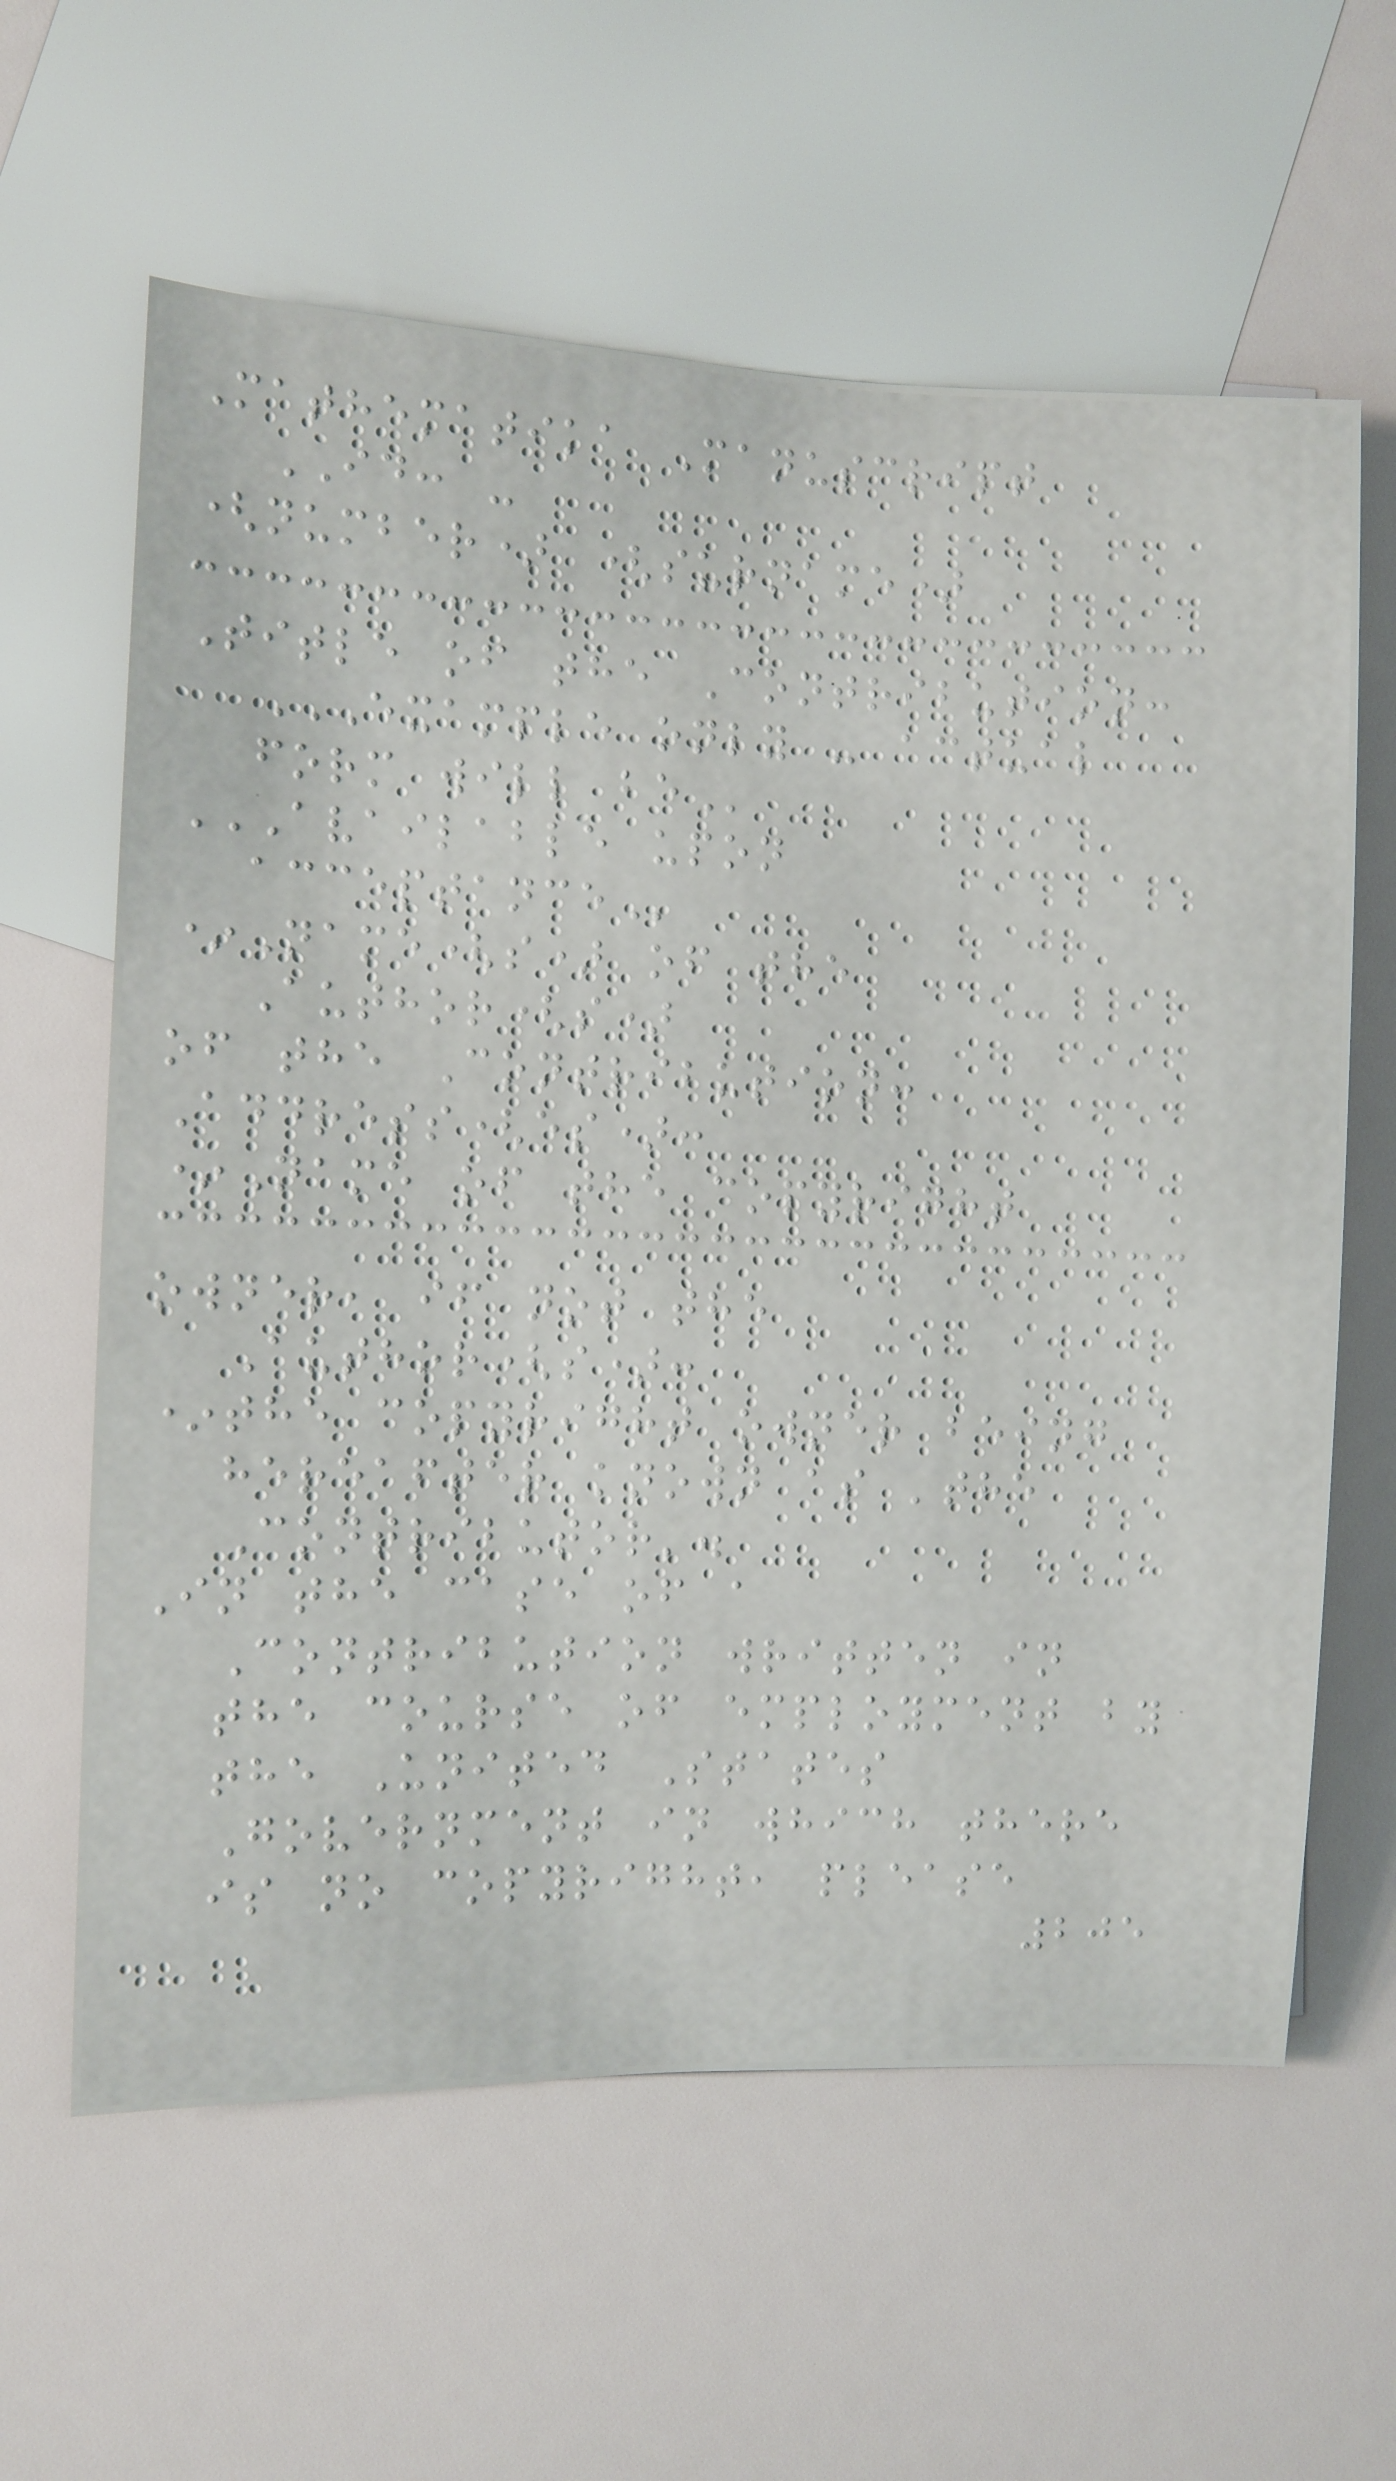Mathematika Manuscript
ID: -
(number) (surname)
Title of the Contribution:
EXAMPLE ONLY - ACTUAL
FORM WILL BE
AVAILABLE UPON
ACCEPTANCE
*Name(s) of the
Author(s)
of the Contribution:
Address(es):
*Name of the copyright
owner, if not the
Author(s):
*the copyright owner being
hereafter known as 'the
Contributor'.
In the case of a
Contribution written in
the course of employment by
the United States
Government in which there
is no copyright, please
205
